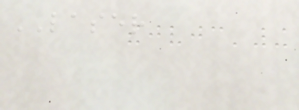LASER
